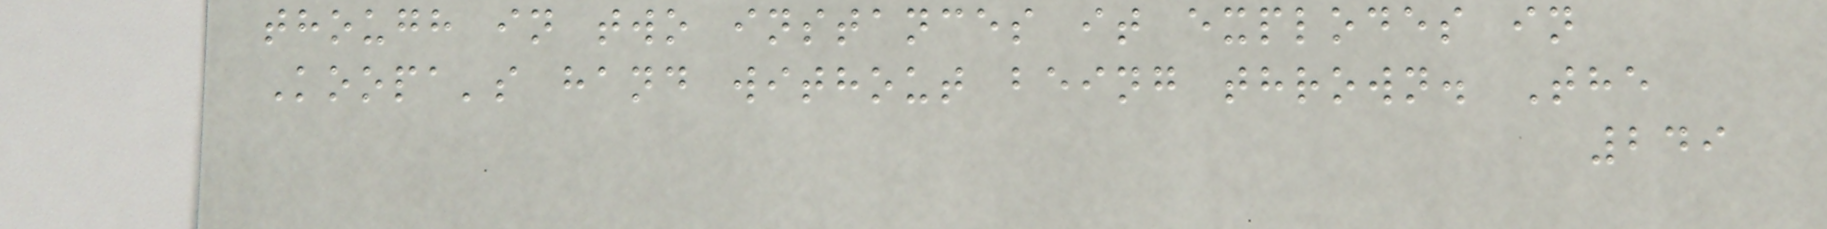though in two instances it explodes in
Koopa's hand without being thrown. The
249
